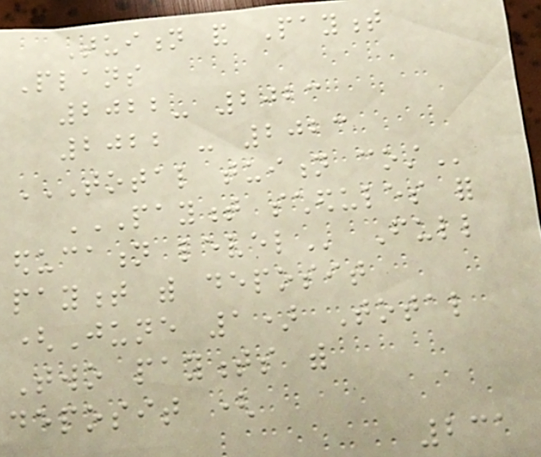Tuition and Payment
Plans
2022- 2023
2022 - 2023
TOTAL TUITION COST
PAYMENT SCHEDULES FOR
EDUCATION LEVEL Full
payment with deposit
(June 1) Total
Two payments with
deposit (
231
